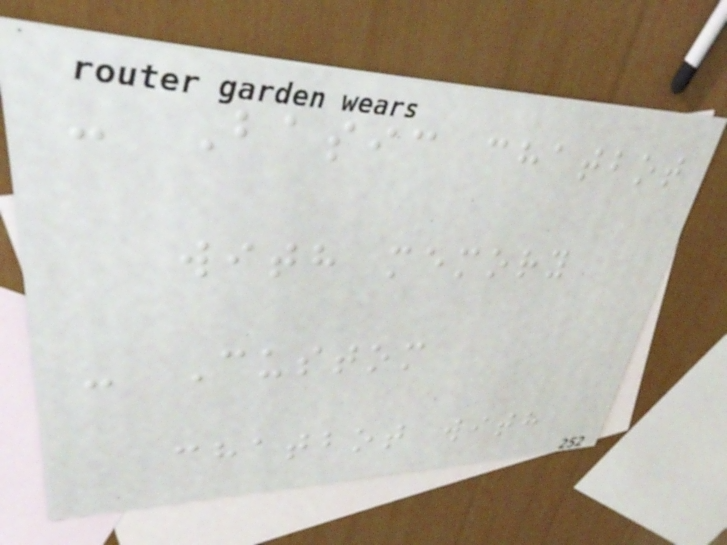- Basic chatbot
with memory
- Custom
chatbot with
